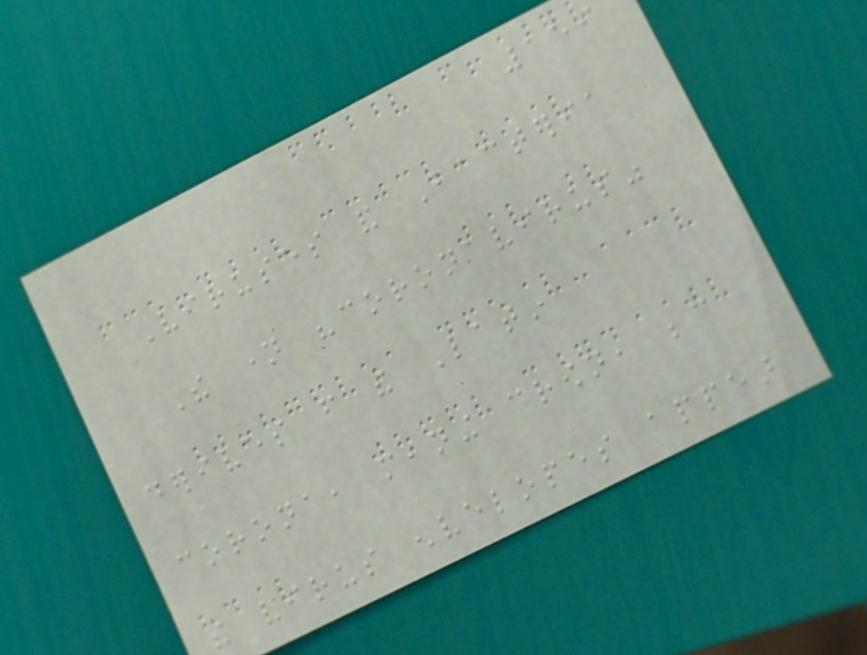159
Viruses and Bacteria
The name "coronavirus"
derives from the Latin
corona, meaning crown, because
the virus envelopes appear
